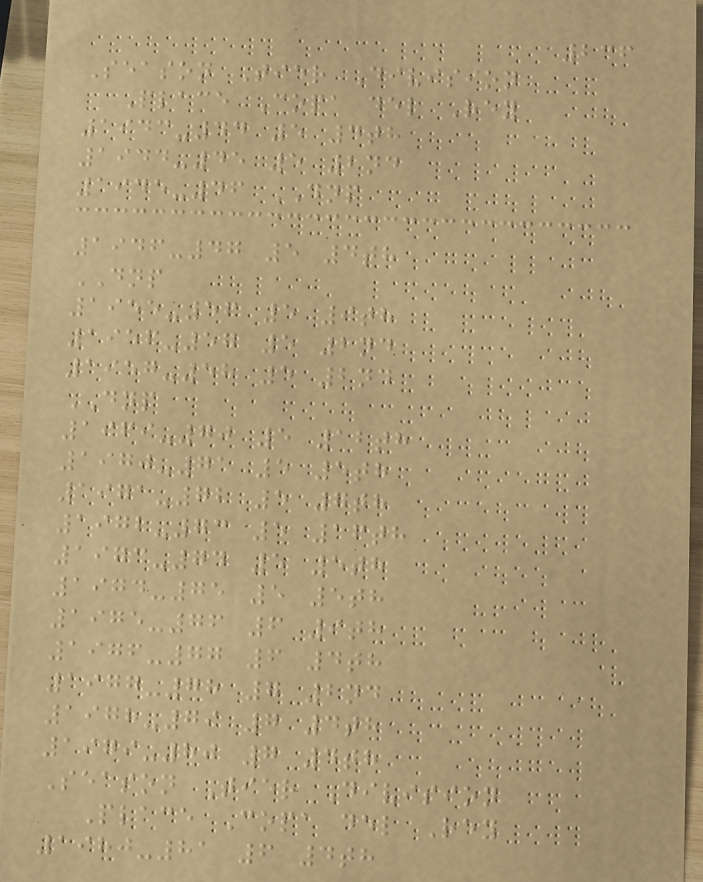236
Season Tier Division
Place Copa del Rey
1943-44 5 4th
1944-45 5 2nd
1945-46 DNP
1946-47 5 4th
DNP
1955-56 5 9th
1956-57 5 2nd
1957-58 5 2nd
DNP
1969-70 5 12th
1970-71 5 5th
1971-72 5 7th
1972-73 5 16th
1973-74 5 5th
1974-75 5 5th
1975-76 6 9th
1976-77 6 4th
1977-78 7 2nd
1978-79 7 4th
1979-80 7 4th
Season Tier Division
Place Copa del Rey
1980-81 6 4th
